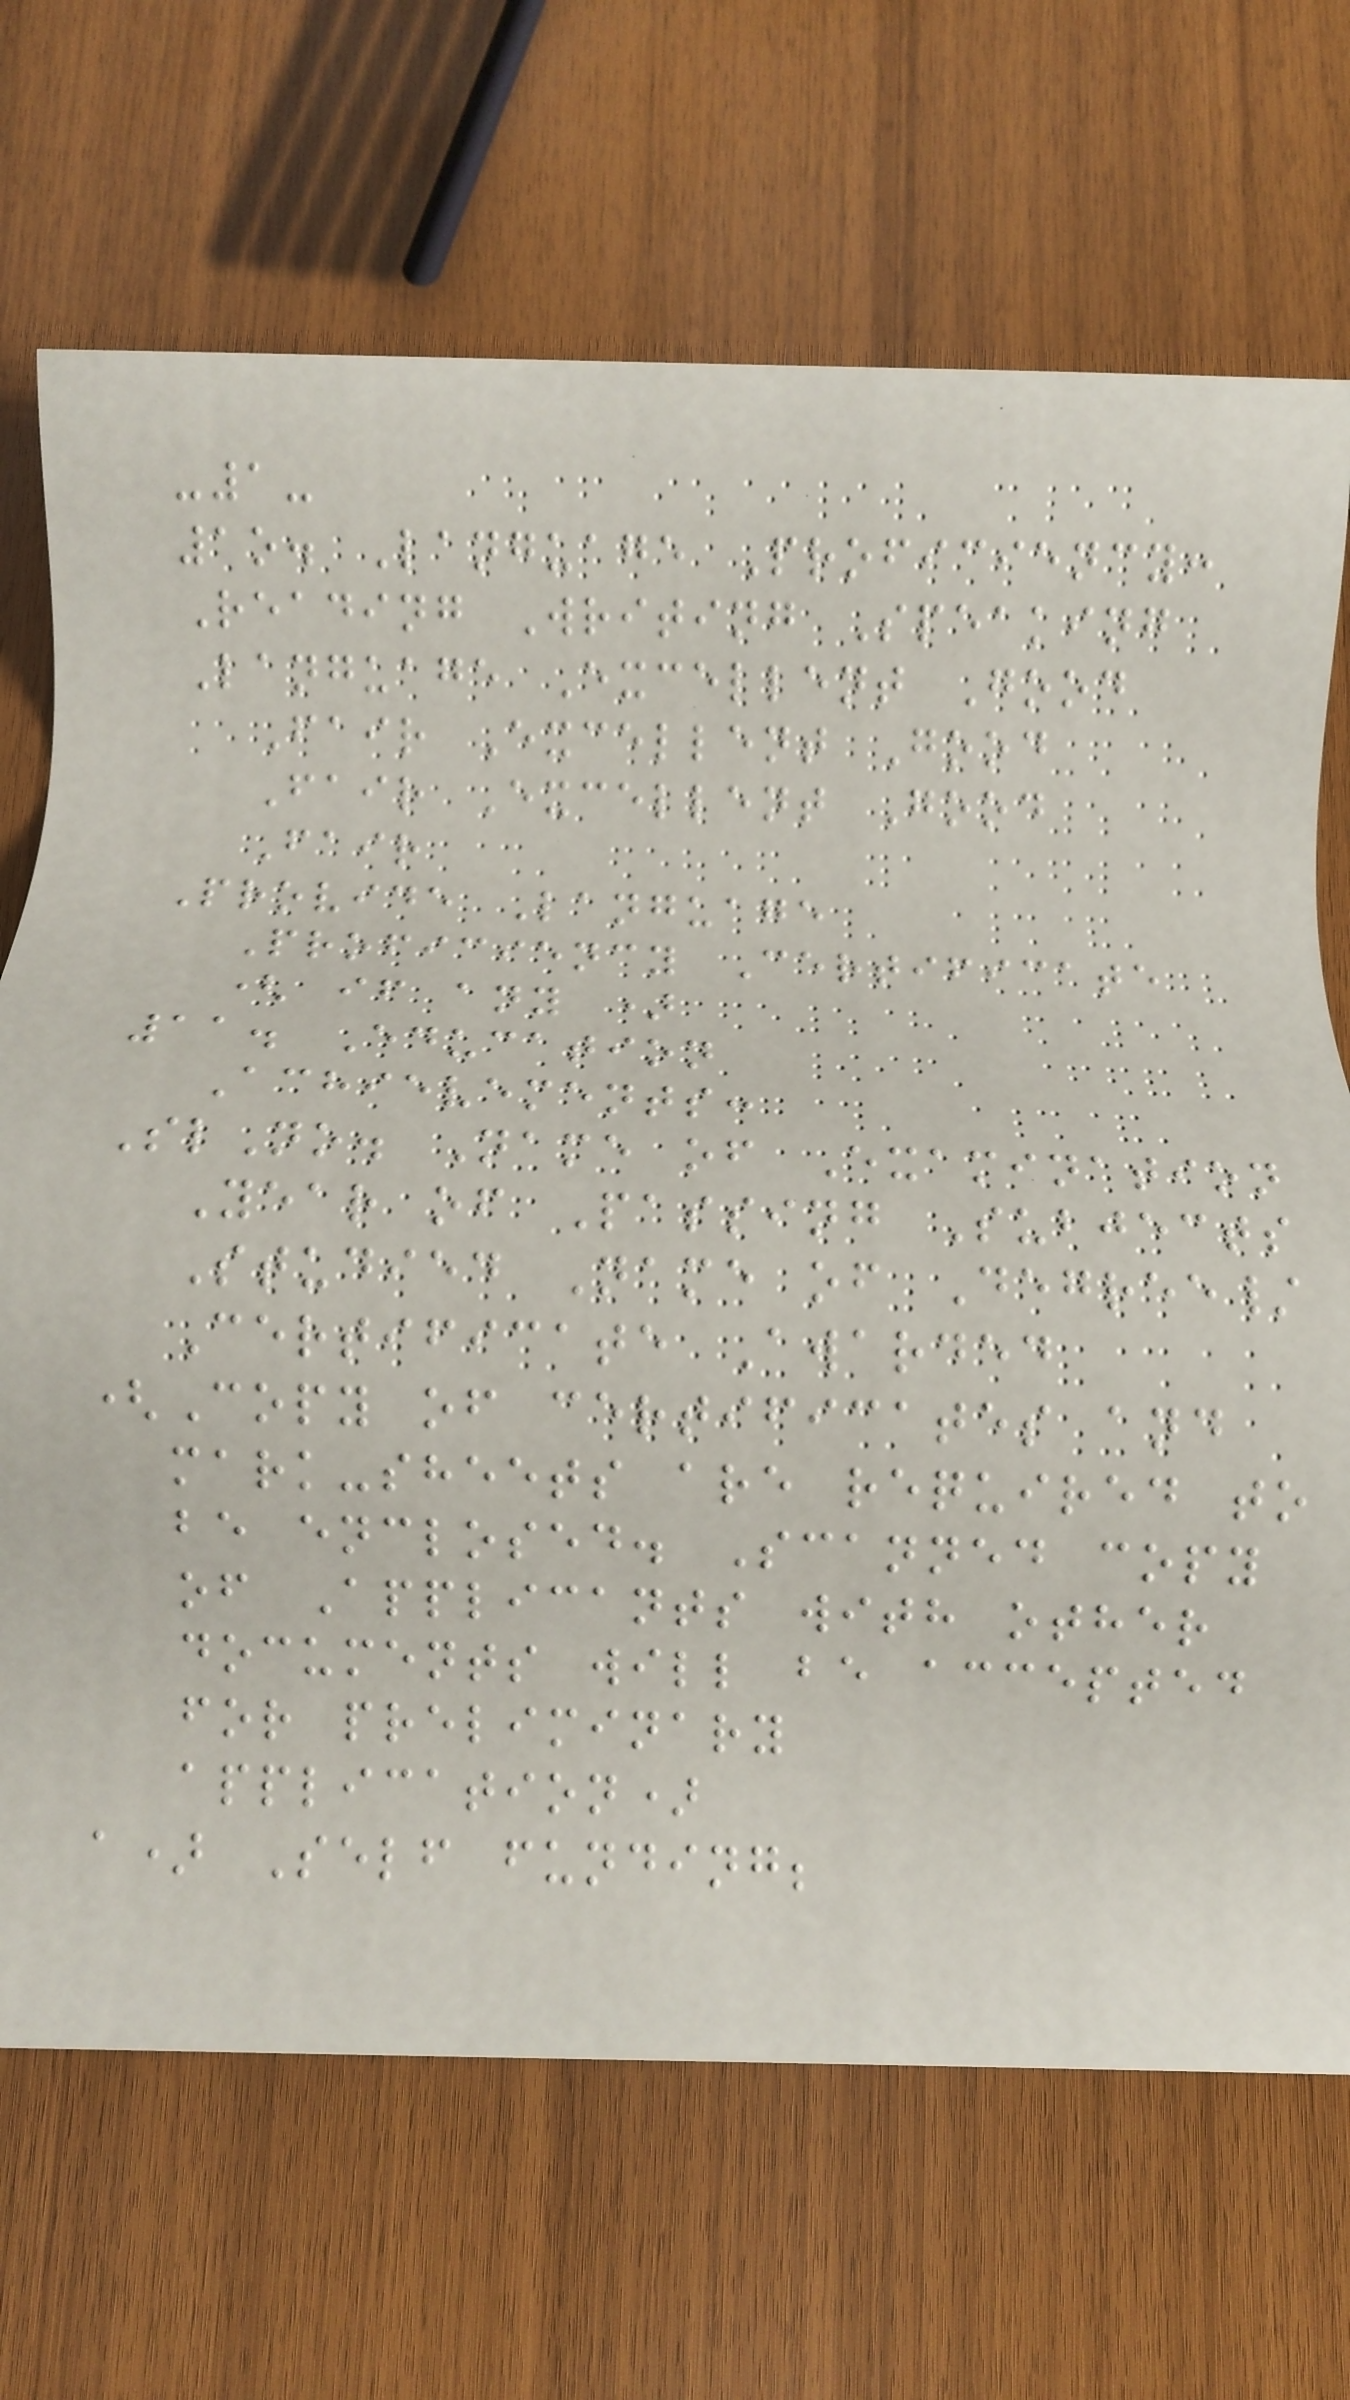-1-
1o. Language Proficiency:
Reading Writing Speaking
Language Excellent Good
Fair Excellent Good
Fair Excellent Good
Fair
Provide Language
Proficiency Certificate
( if any )
11. Education
Achievements:
SlNo. Name of Examination
Year of Passing Subjects
Studied Name of Degree/
Certificate Awarded
(Copy of certificates and
mark-sheets are required to
be enclosed. Scanned copy
of Applicants with other
documents will be accepted
for preliminary
application)
a) Self funding;
